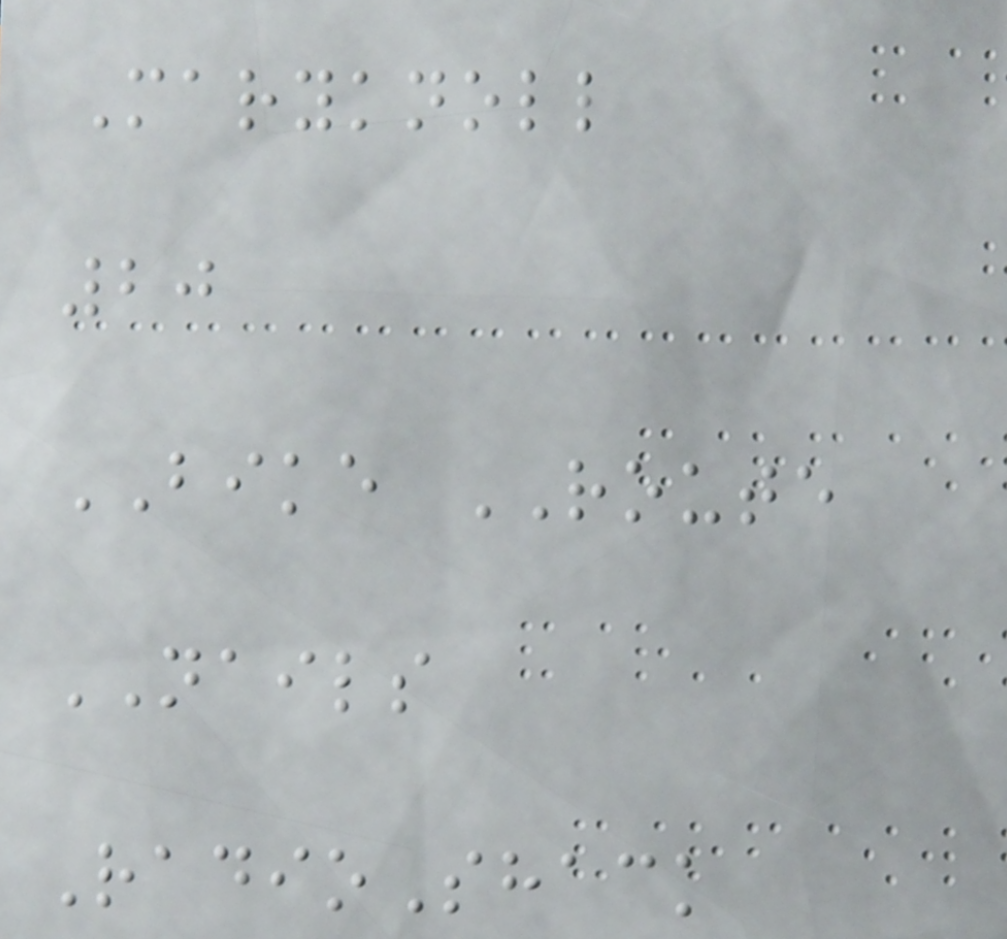Maryknoll
20
BIKE ROUTE
NAILS
RadioShack
